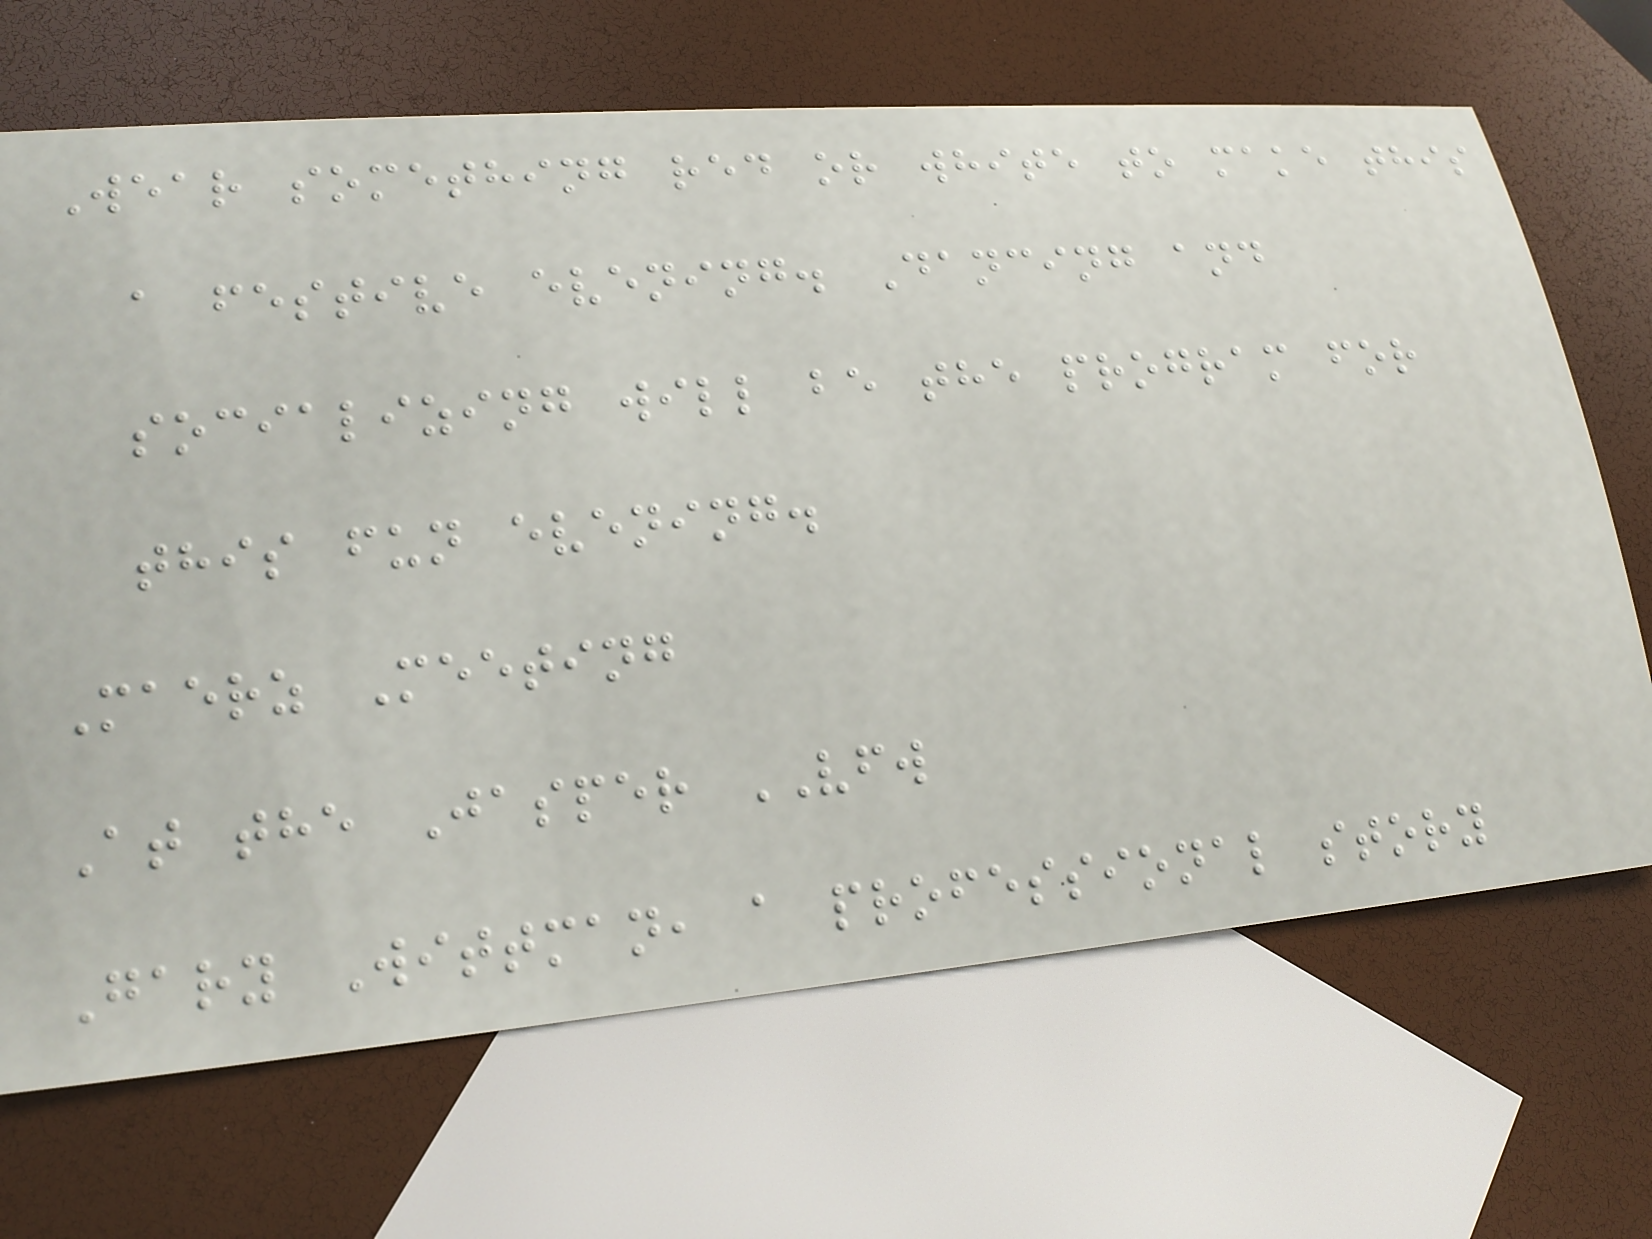Wear something red or white to make this
a festive evening. Dancing and
socializing will be the program for
this fun evening.
Maerz Meeting
At the Jasper VFW
Gary Wittman, a professional story
